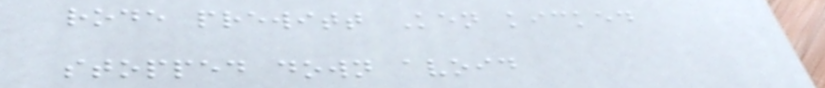rode prewitt Ken kicked
stopped down avoid
